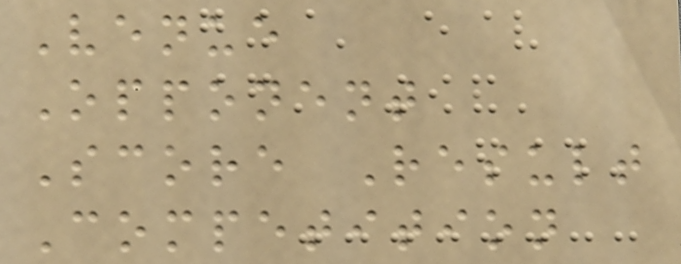Venue
Opponent
Score Result
Competition
